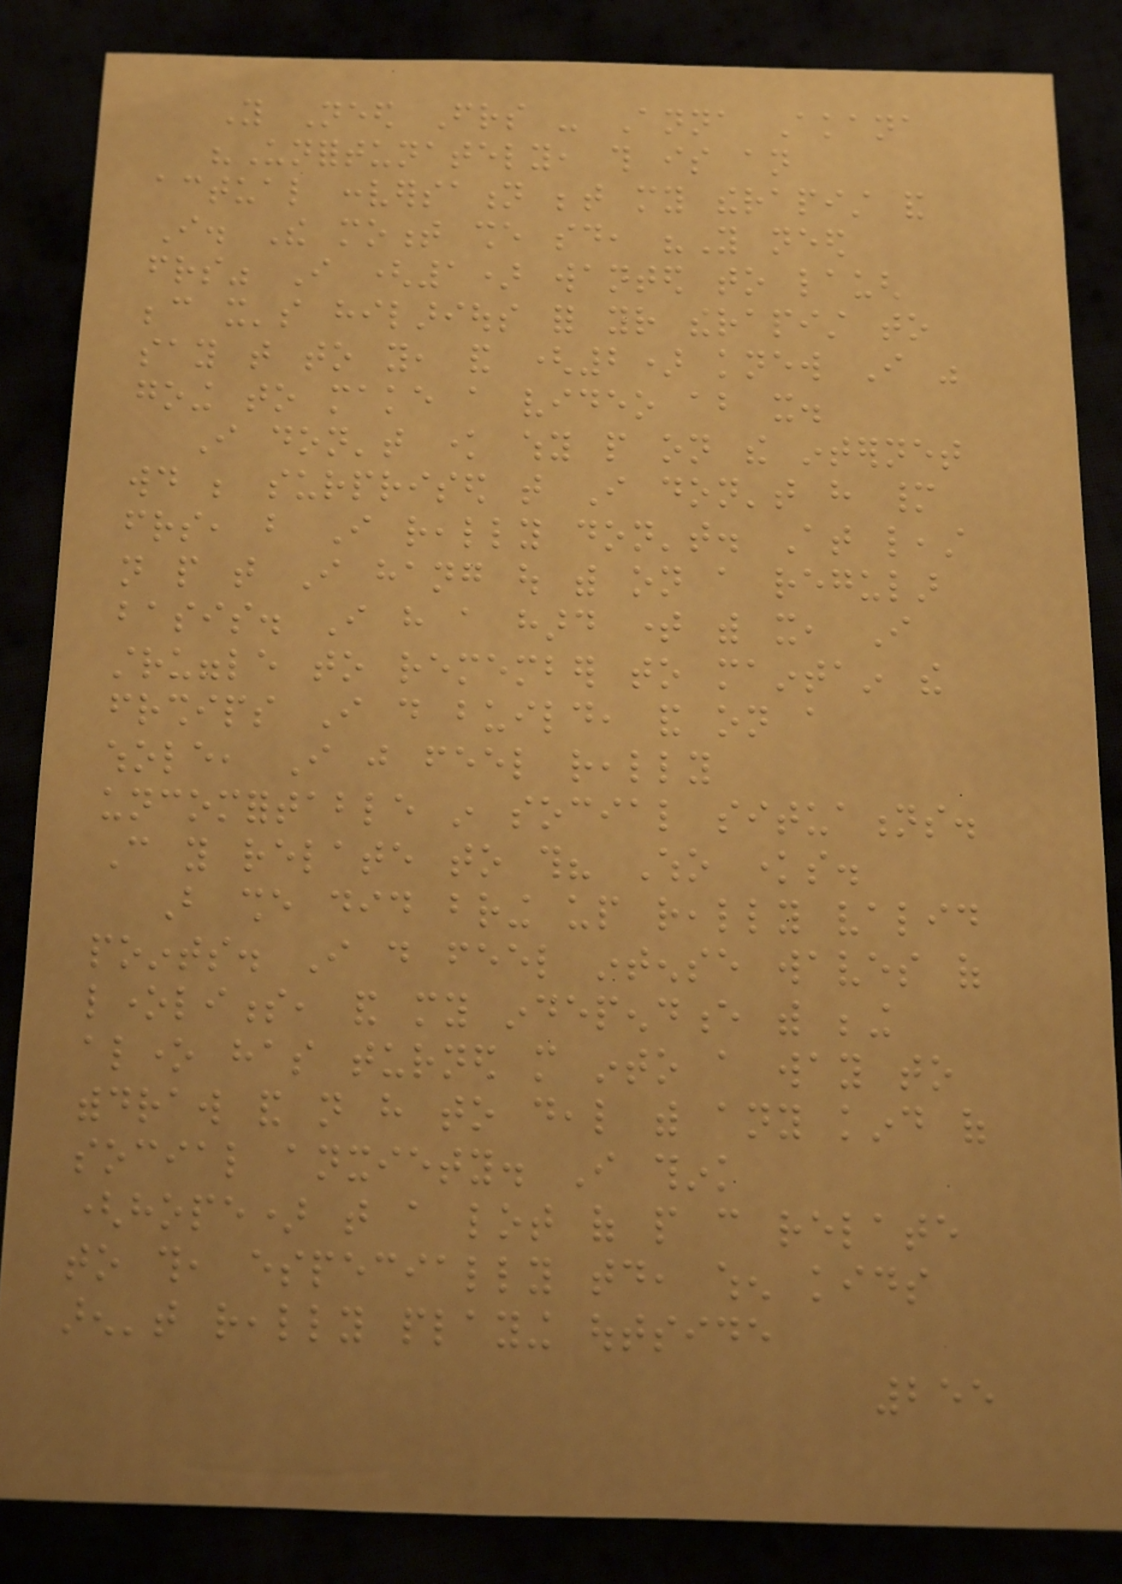You Need Friends - Anna Akana
"Unfortunately, this is an
actual conversation between my therapist and
I. The moment she said, "You need
friends" I (1) wanted to laugh
because it's hilarious for your therapist to
say that to you, and (2) knew I was
going to make a video about it.
I don't know why people on the internet
would be surprised that I don't have many
friends, but I really don't. At least
not people that I hang out with on a regular
basis. I have a hard time with it, I
struggle to remember to maintain the
friendships I do build, and on a
whole, I just feel really
uncomfortable in social situations.
Can you relate to this? Who knows.
But she did bring up really valid
points. I do feel intense waves of
loneliness, and my independence with being
alone has turned more into a way to
withdraw and not have to deal with any kind of
social anxiety. I think
(hope) that a lot of people can relate
to this, especially today, when kids
aren't really playing outside
255
